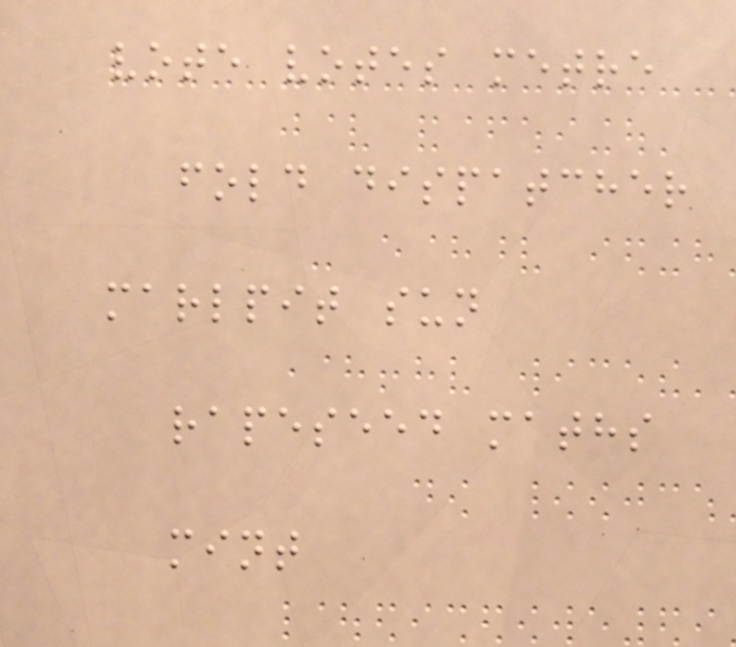vote votes metre
fold dispatcher
marlpit sun
rapeseed maths
mint
